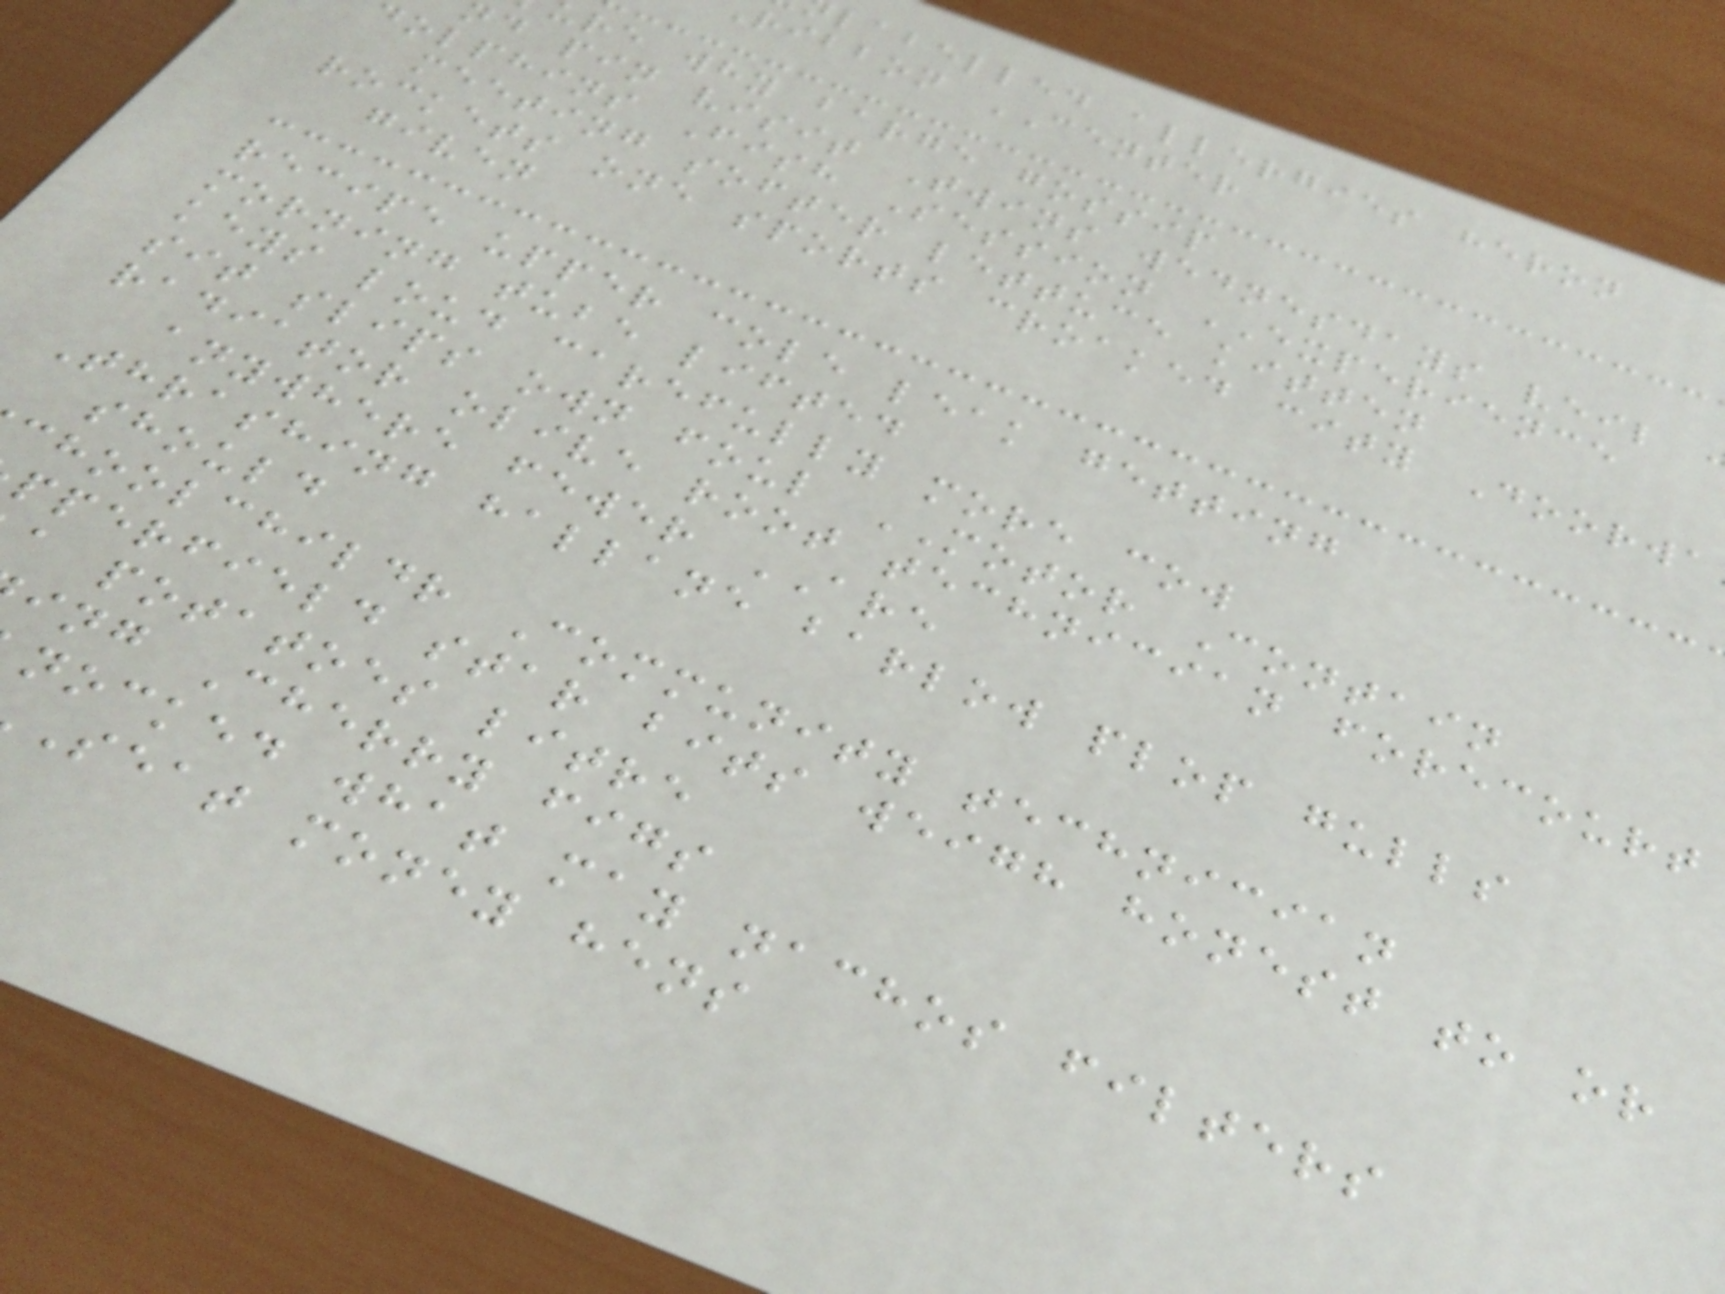labelled allergies heron
ribbon CENTER
re why barge gossip
d pin visit Twins wednesdays veil
dolphins Fish Session EXPERIENCE
meeting softer lettuce kitten
rockets one sports croaked city Doorwa
given
recipe upper cole leak getting
morning tube lifted
keys loud carefully more cow
sit slips own foul MOTOR Contain
radiator olive root technician forecourt
anywhere fewer ARE
Thrashing hallane barlow plop gulls
should
choolchildr Community technician
pperfield star bits weigh honest to or
a potatoes litre
ing Cherry figs
nocked what may nachos filters
seat money hens
